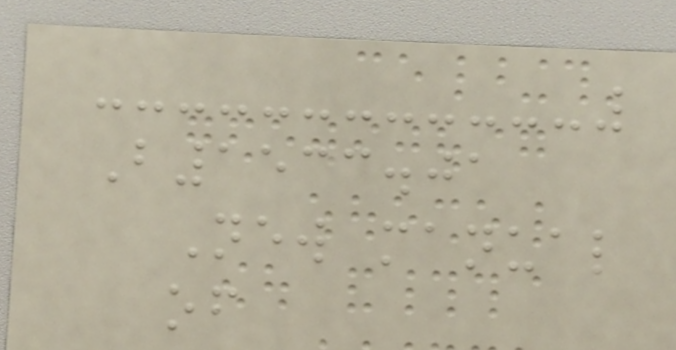B1533.01
New manual
of
